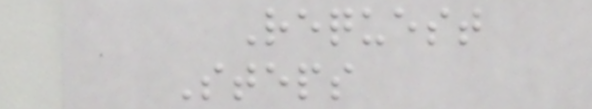Request
Steps
